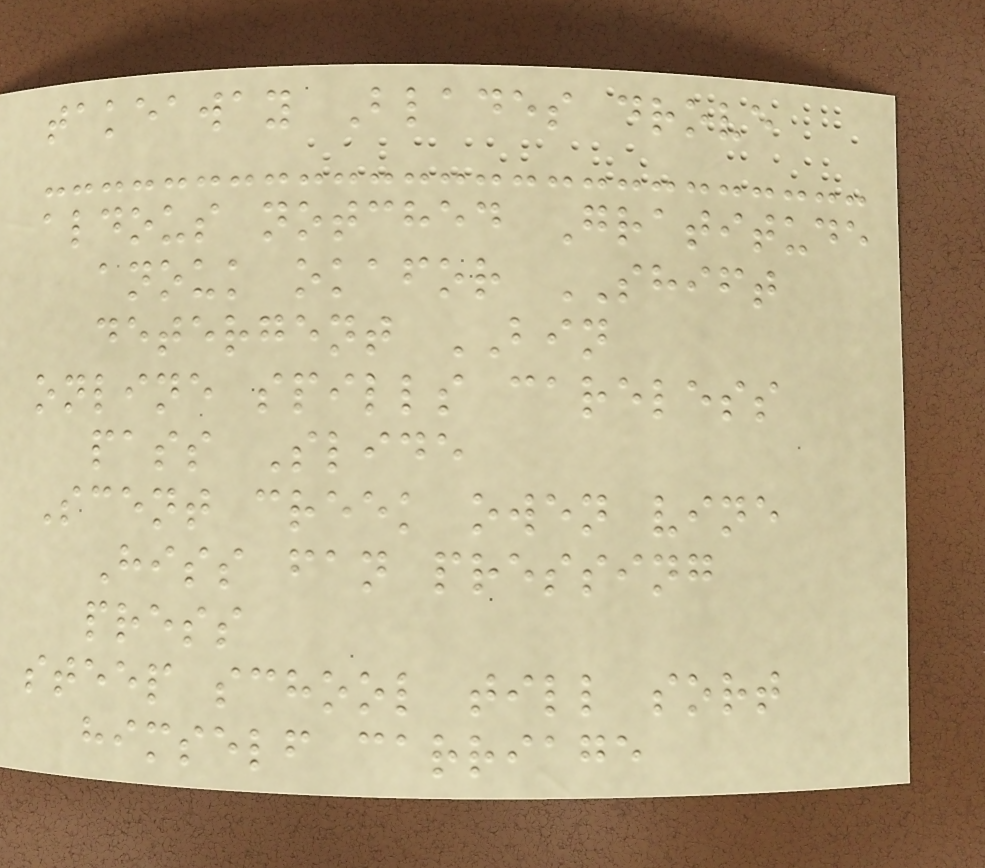takeaway Blades drove
aldous notched Gratitude
anouk okafor SHIFT
detergent BIN
online spills careless
pass Slide
Scent creek owen vine
Hiss fan pressing
press
steep school till sort
himself carriage
